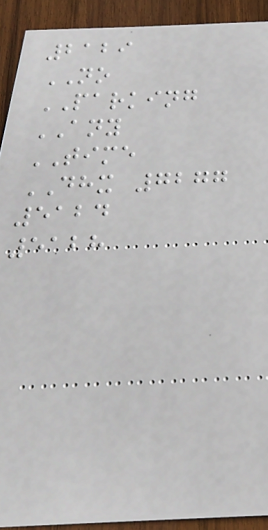2129
NO
PARKING
ANY
TIME
DHX 7277
5124
5128
